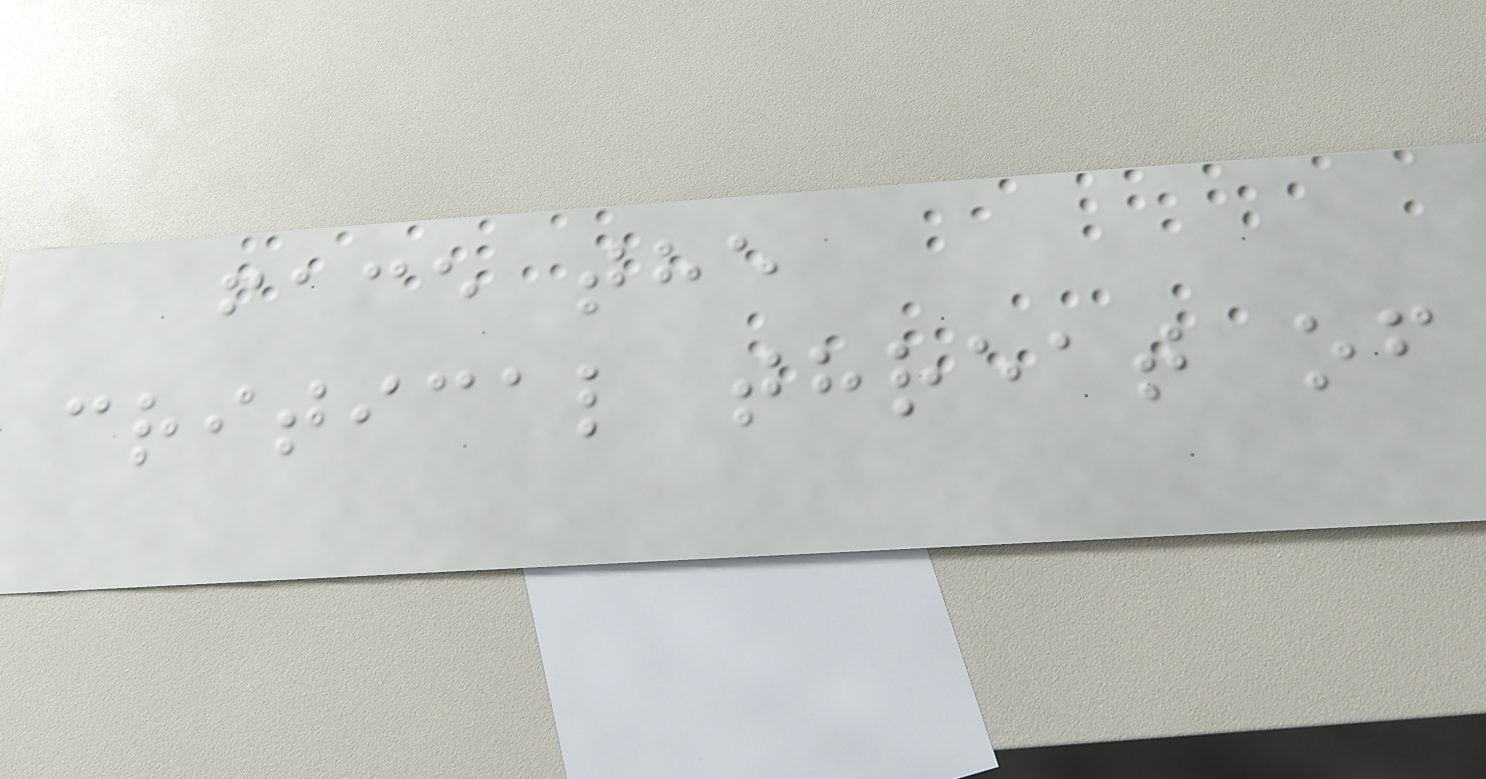face the
critical threat of
